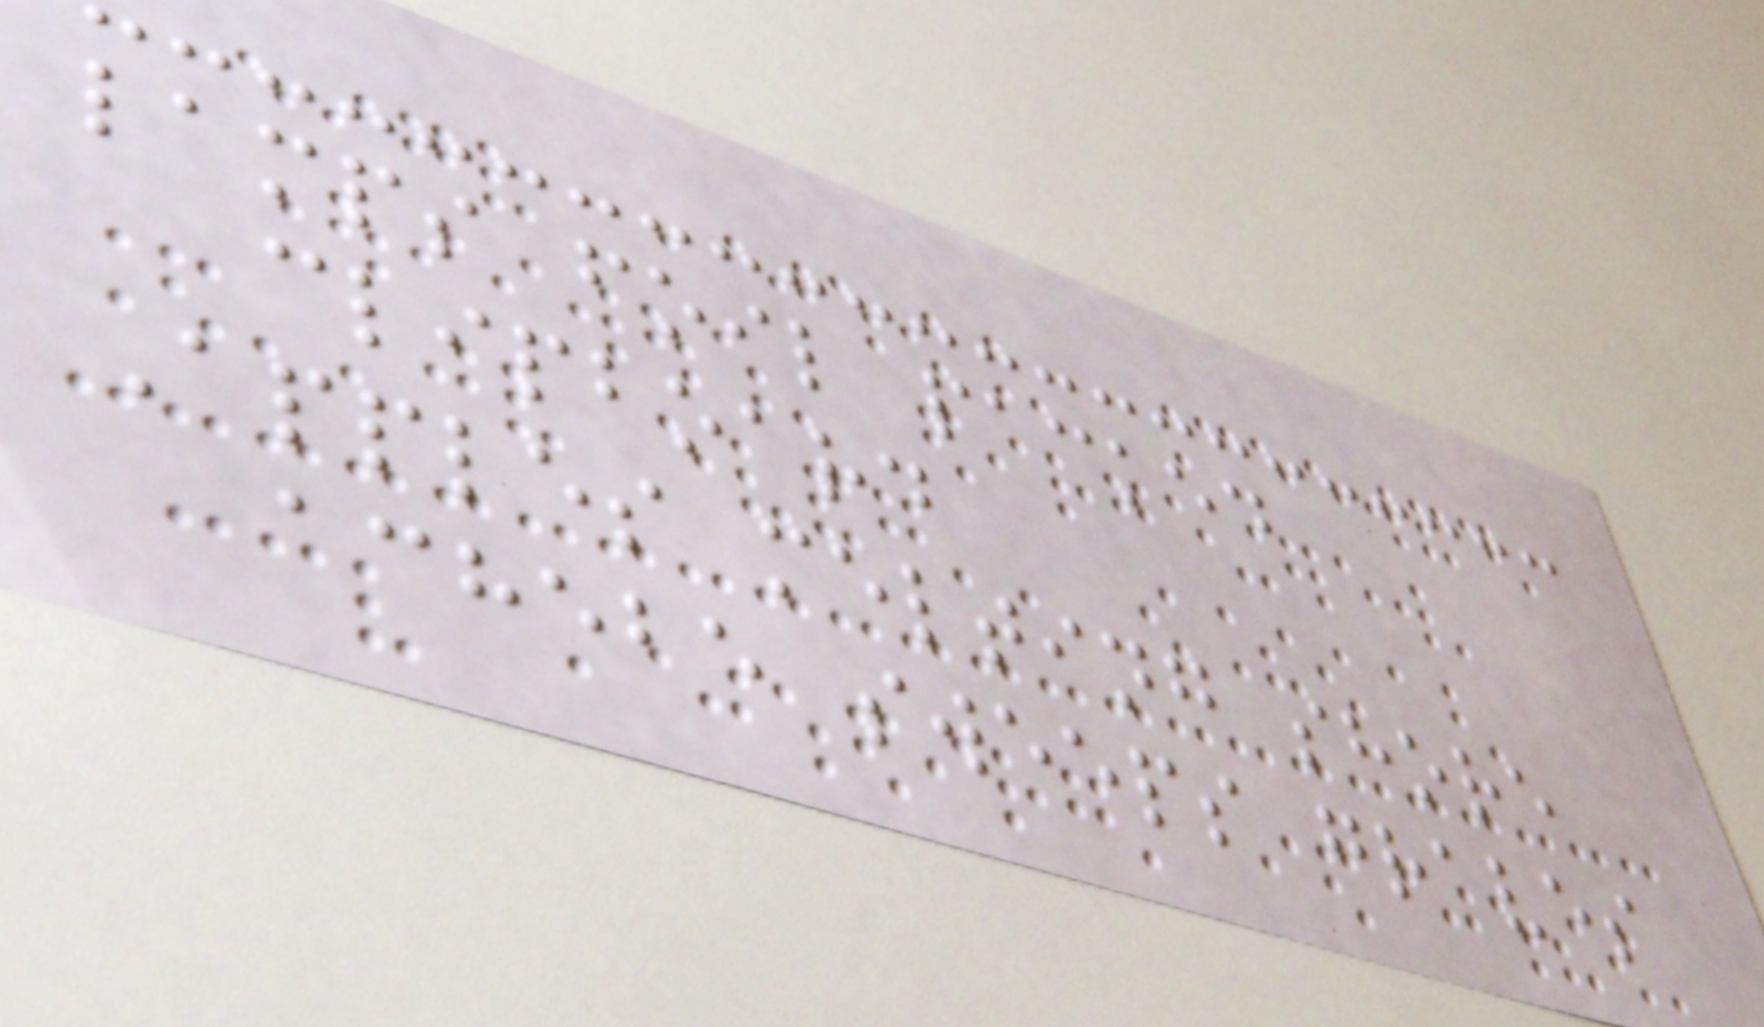lamps foil packed
clipboard
Apples melting shore
achebe sweeps graves
